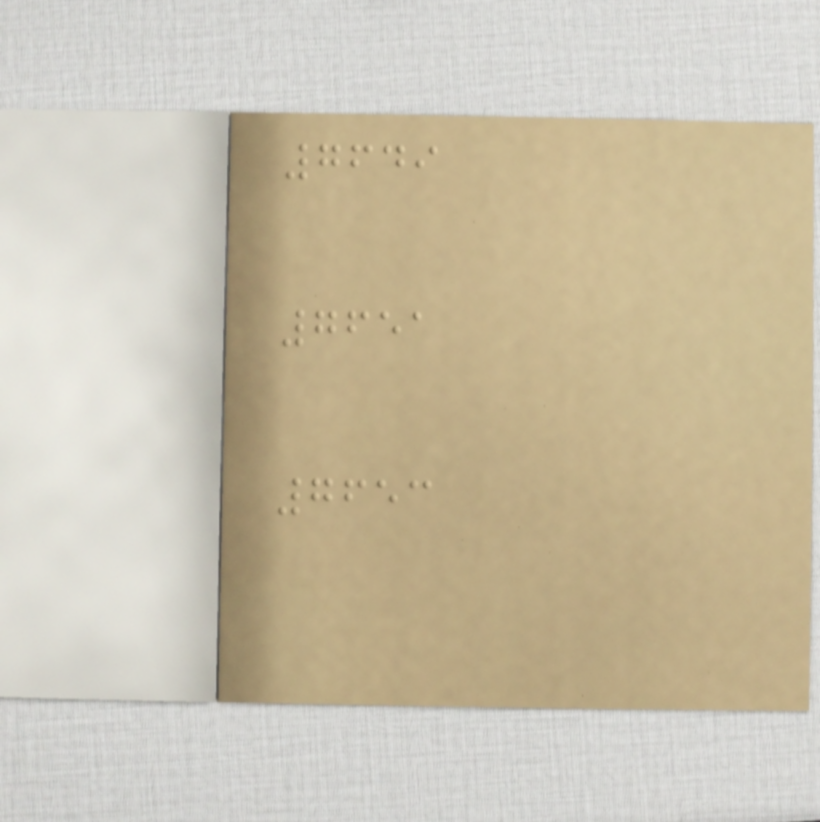7649
7651
7653
